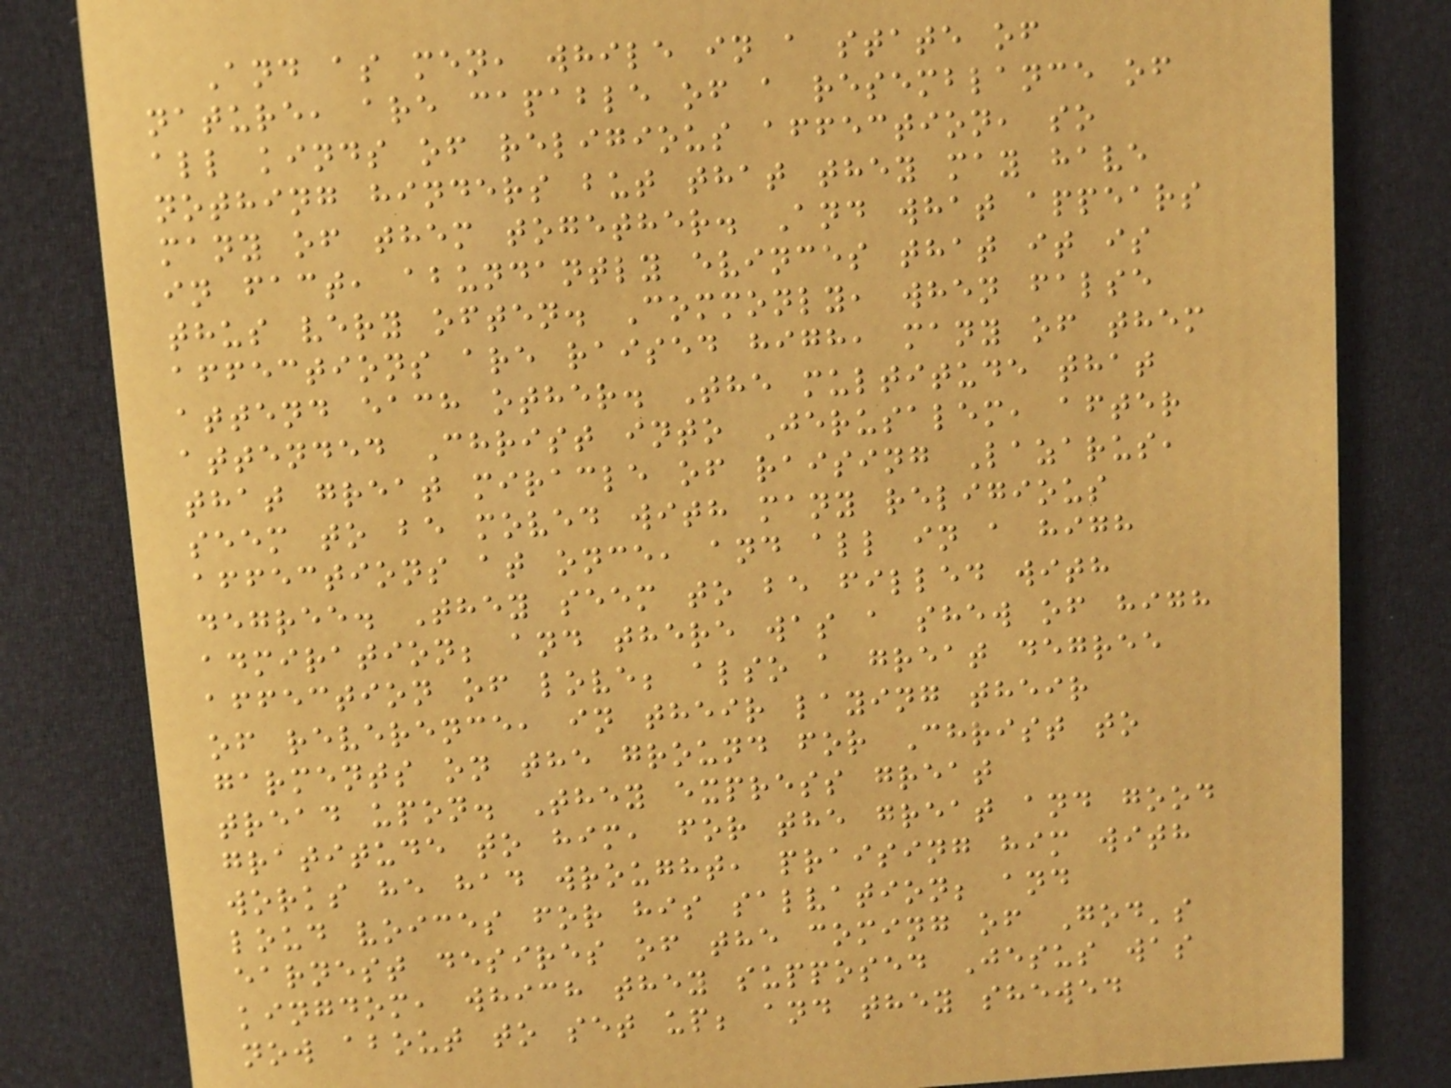And as men, while in a state of
nature, are capable of a resemblance of
all kinds of religious affection, so
nothing hinders but that they may have
many of them together. And what appears
in fact, abundantly evinces that it is
thus very often. Commonly, when false
affections are raised high, many of them
attend each other. The multitude that
attended Christ into Jerusalem, after
that great miracle of raising Lazarus,
seem to be moved with many religious
affections at once, and all in a high
degree. They seem to be filled with
admiration; and there was a shew of high
affection of love; also a great degree
of reverence, in their laying their
garments on the ground for Christ to
tread upon. They express great
gratitude to him, for the great and good
works he had wrought, praising him with
loud voices for his salvation; and
earnest desires of the coming of God's
kingdom, which they supposed Jesus was
now about to set up; and they shewed
